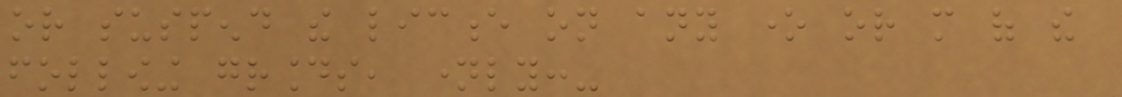or suspend the licence on any one or more of the
following grounds, namely:-
